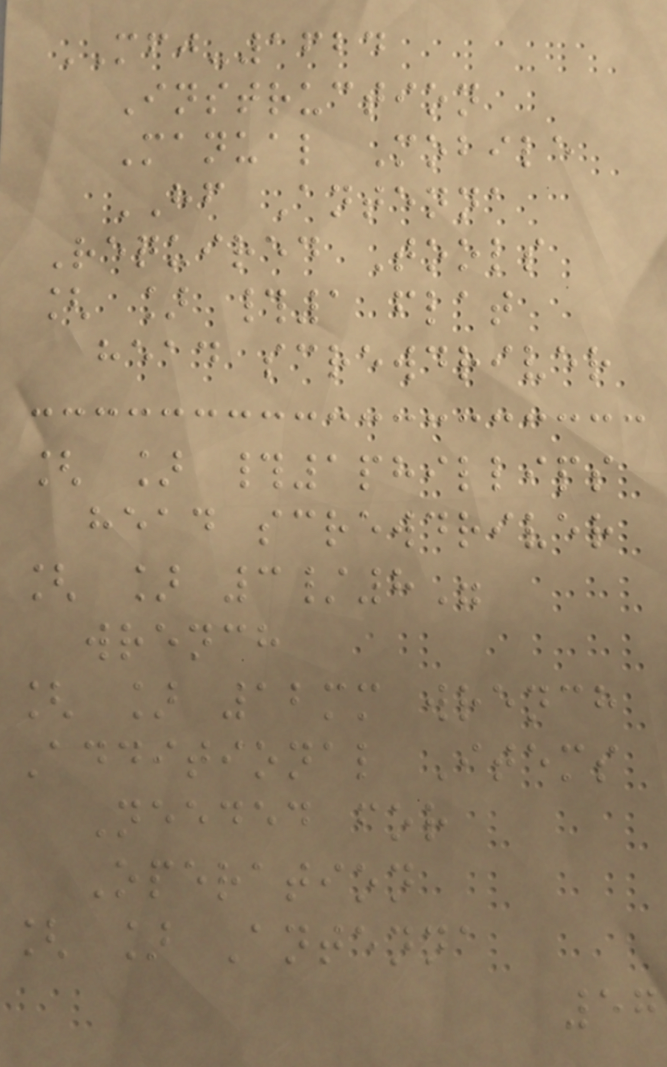MFJ-1624
Instruction
Manual Mobile
HF Antenna
Required Tools
[ ] #1 flat
head screwdriver
[ ] #1phillips
head screwdriver
[ ] 3/8"
wrench
[ ] 12mm wrench
Additional Items
Needed for
Operation
[ ] Antenna
57
